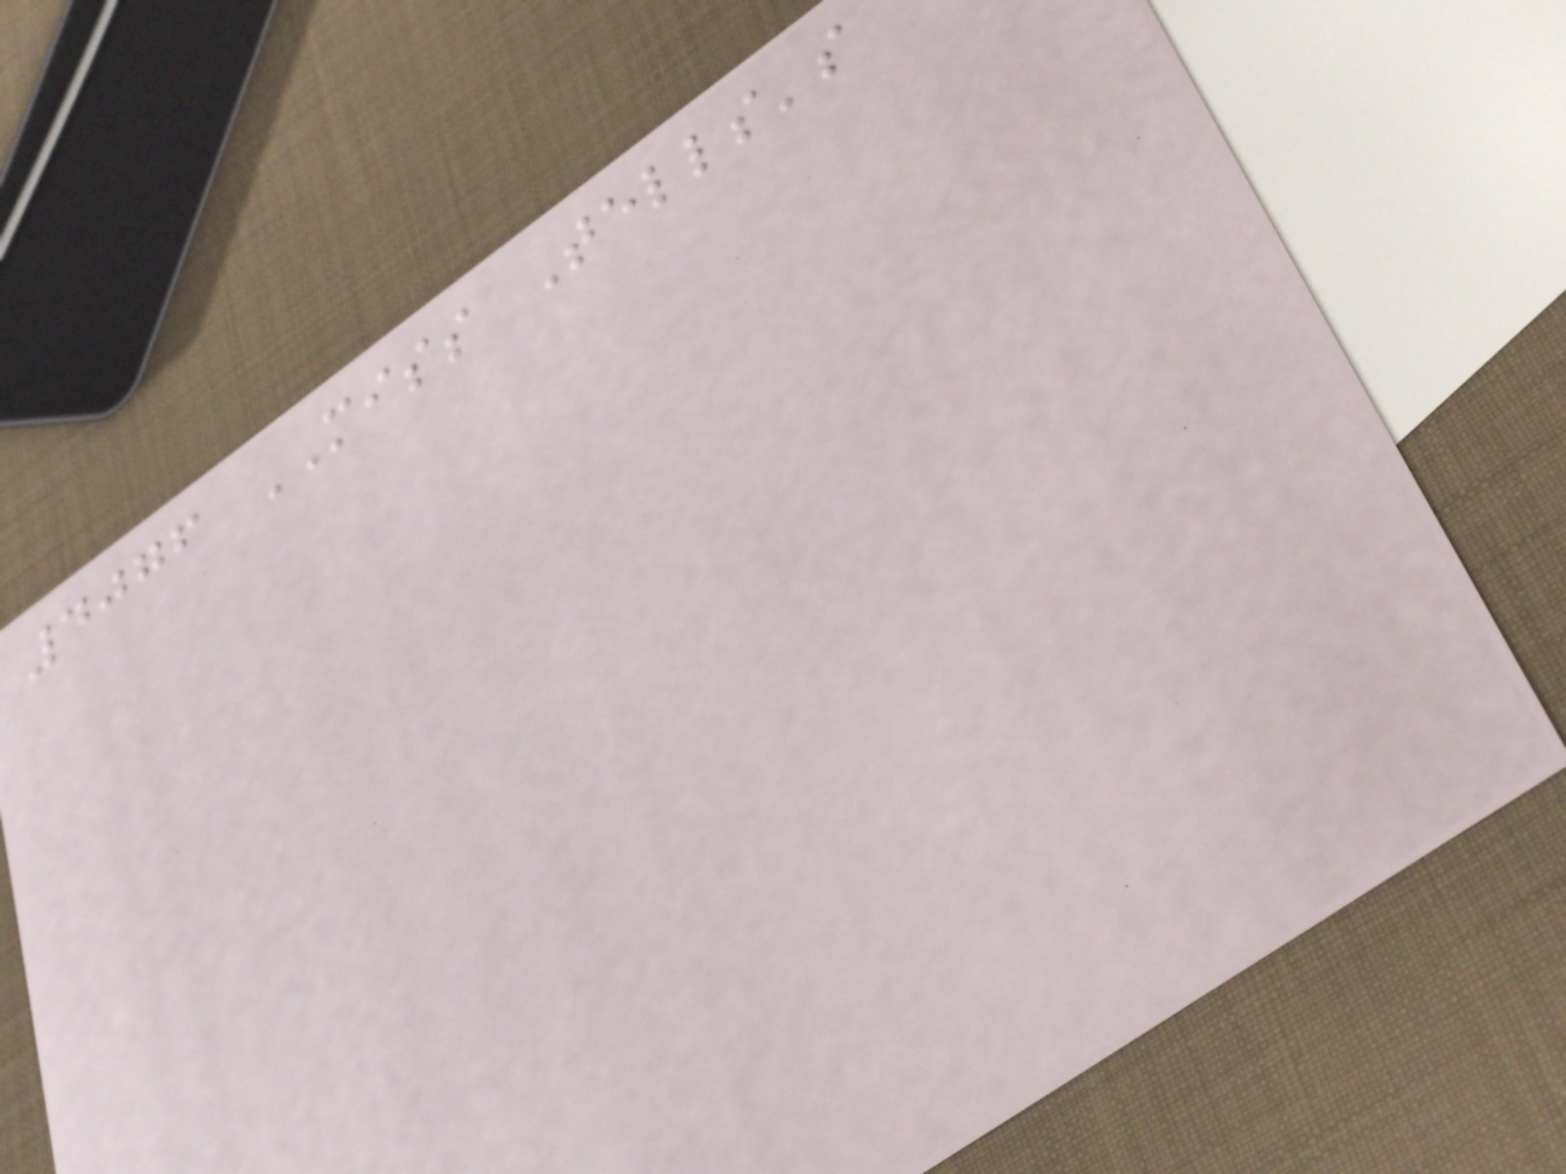4076 MISS Tells's
